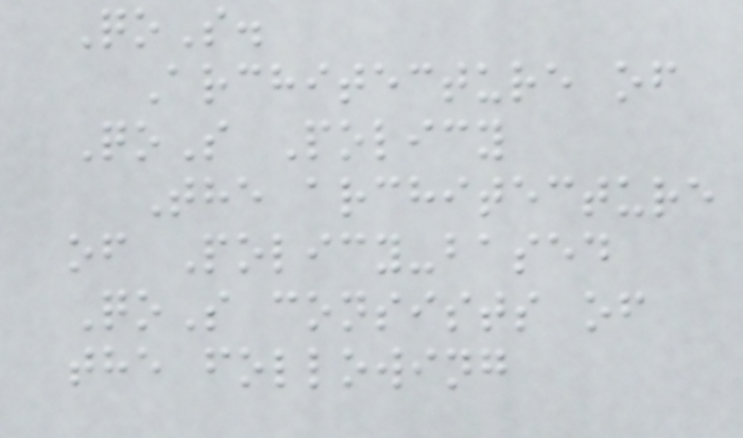QoS.
Architecture of
QoS Policy
The architecture
of Policy-based
QoS consists of
the following
